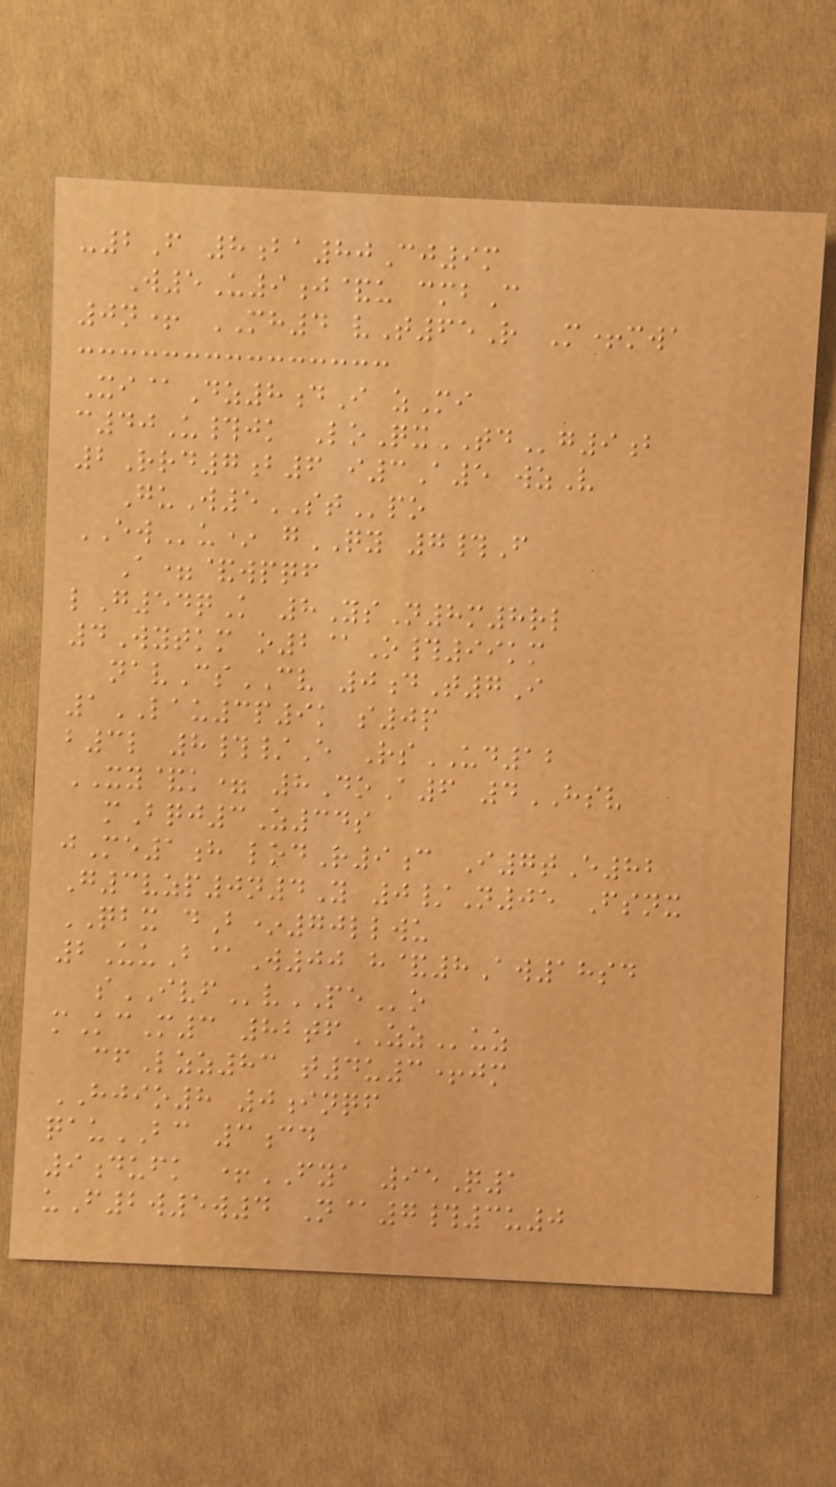-2F 8ba80Cj9m
W5U9j&u cmbC
0n+ MH4 vT65R M+mwa
Xi@Dz8dI zMi
c40U#jk LoQxTDg9b
2Rrd7b6 i3A5 wzV
GuW5STpo
EWu* gQY 7#F
A=&wpqf
lG54qK 8YsN8m8rl
4Wytkm o2@O#99km
navCsCV 0dT7I
1LAU3p9k s0p
b3l 8#/E RsUD12
XY&k= 8DoA6 4HSV
mBqj3Z34s
jMe1h lodR9c I7tE82
G3vzp0n4Y 0/N05 Fsnx
QBX dB*70llwu
2UuB@W00 h&8Aw18sd
sIVFvPEo
mKcM3 82tfZZuz
cfLzz83 t4u3+jm
HJIO8 0inqf
qauBC 3cd
9dufk +FYA 95Q1
uF2w5w4 N@7#3u0
